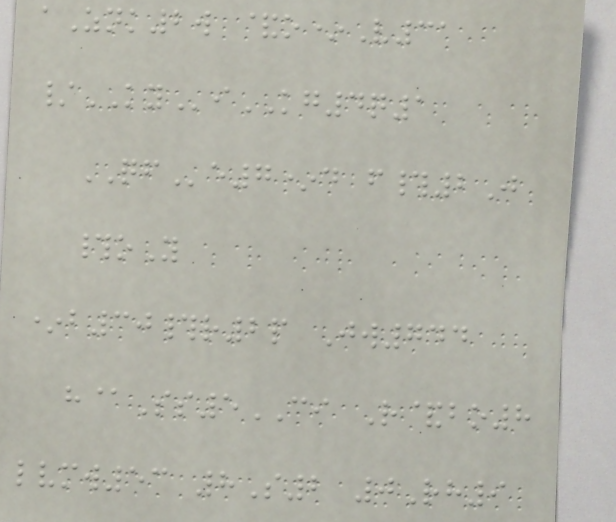aZnk2w &o*V31
/KYiKG4q1
QFe7*d f#2J
#oY
*b30#r2p Jw744
h@Ss5CI R&bo8
lvmw53 8S2 0Rh9
